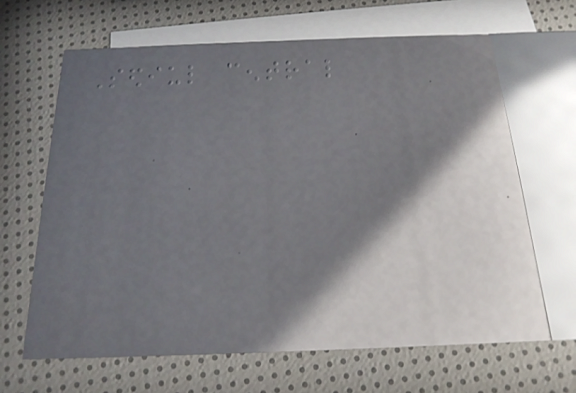Sediul central
